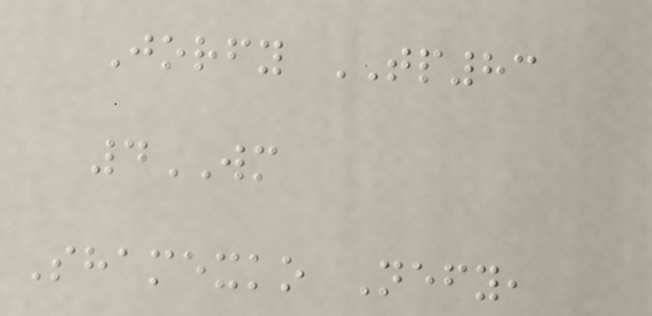Jorfy TP83
4WM
Shamexko Nefy,
